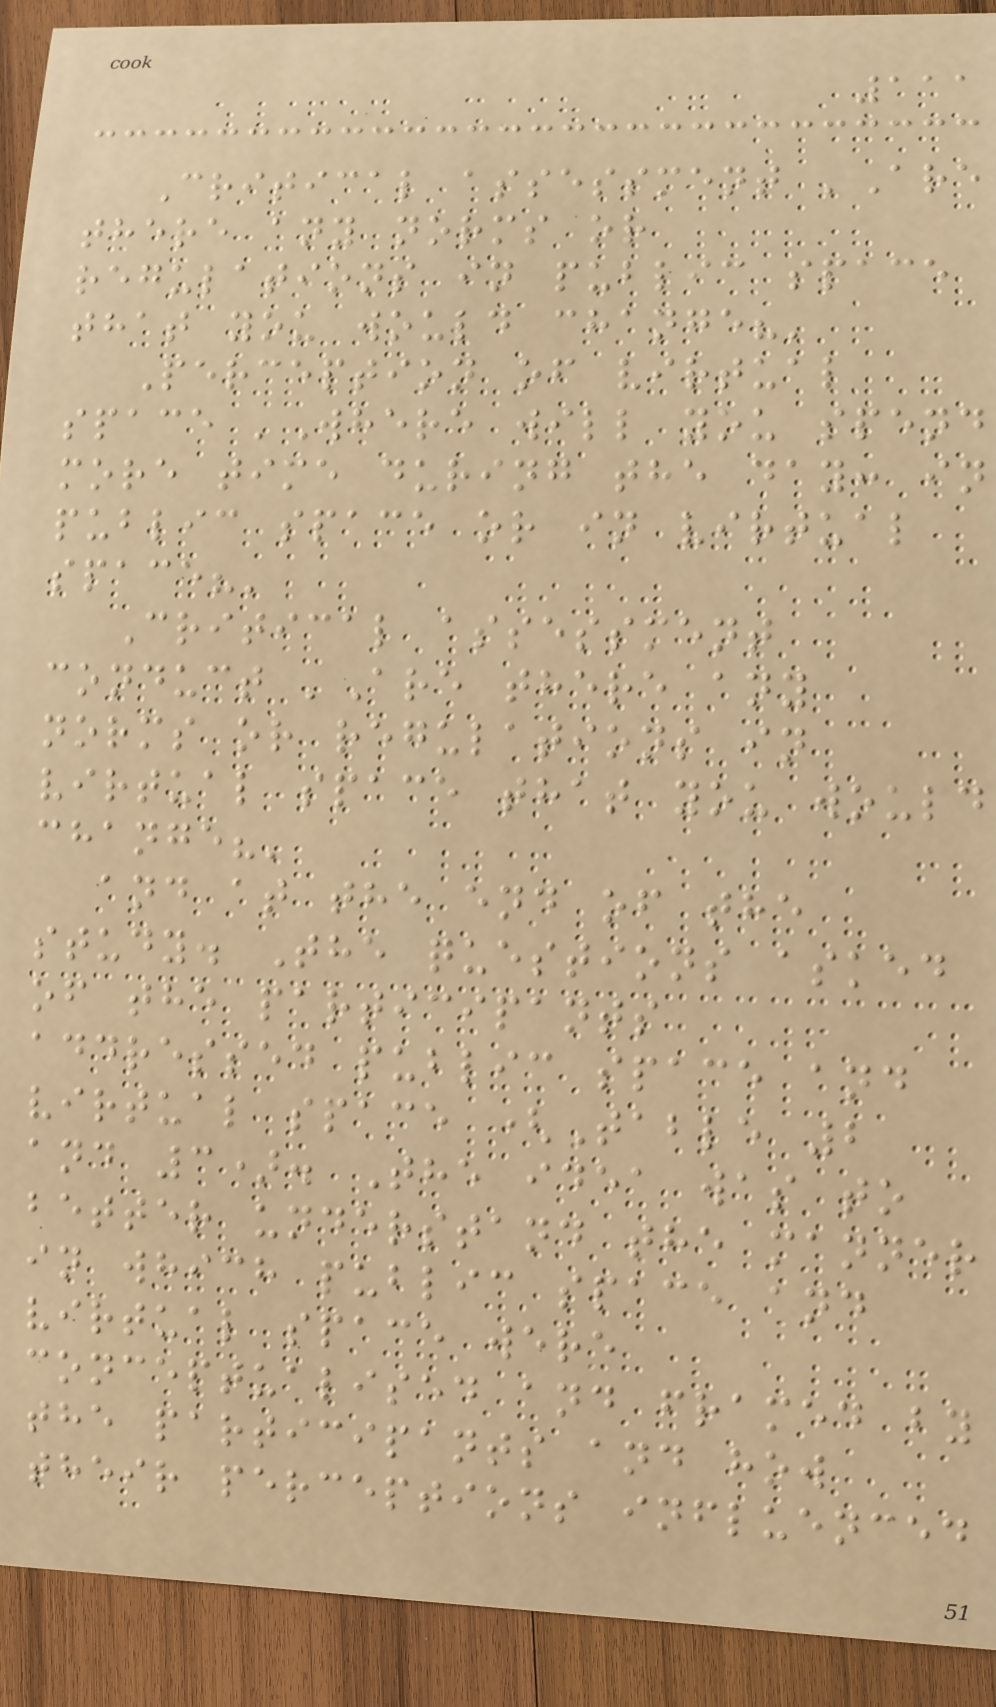111
Critical assessment 'Are
there any norms or
regulations in public space
that you would change?'
Perception of virtual
space 'Where will you spend
more time during the day: in
public space or in virtual
space?'
Critical assessment
conduct 'Are there any
norms or regulations in
virtual space that you would
change?'
and at the end of the
study. The questions asked
of the participants
addressed public space and
virtual space (Table 2
and 3). The idea was to
better understand the manner
in which public space and
virtual space were
conceptualised and framed by
the participants and how
their perceptions influenced
